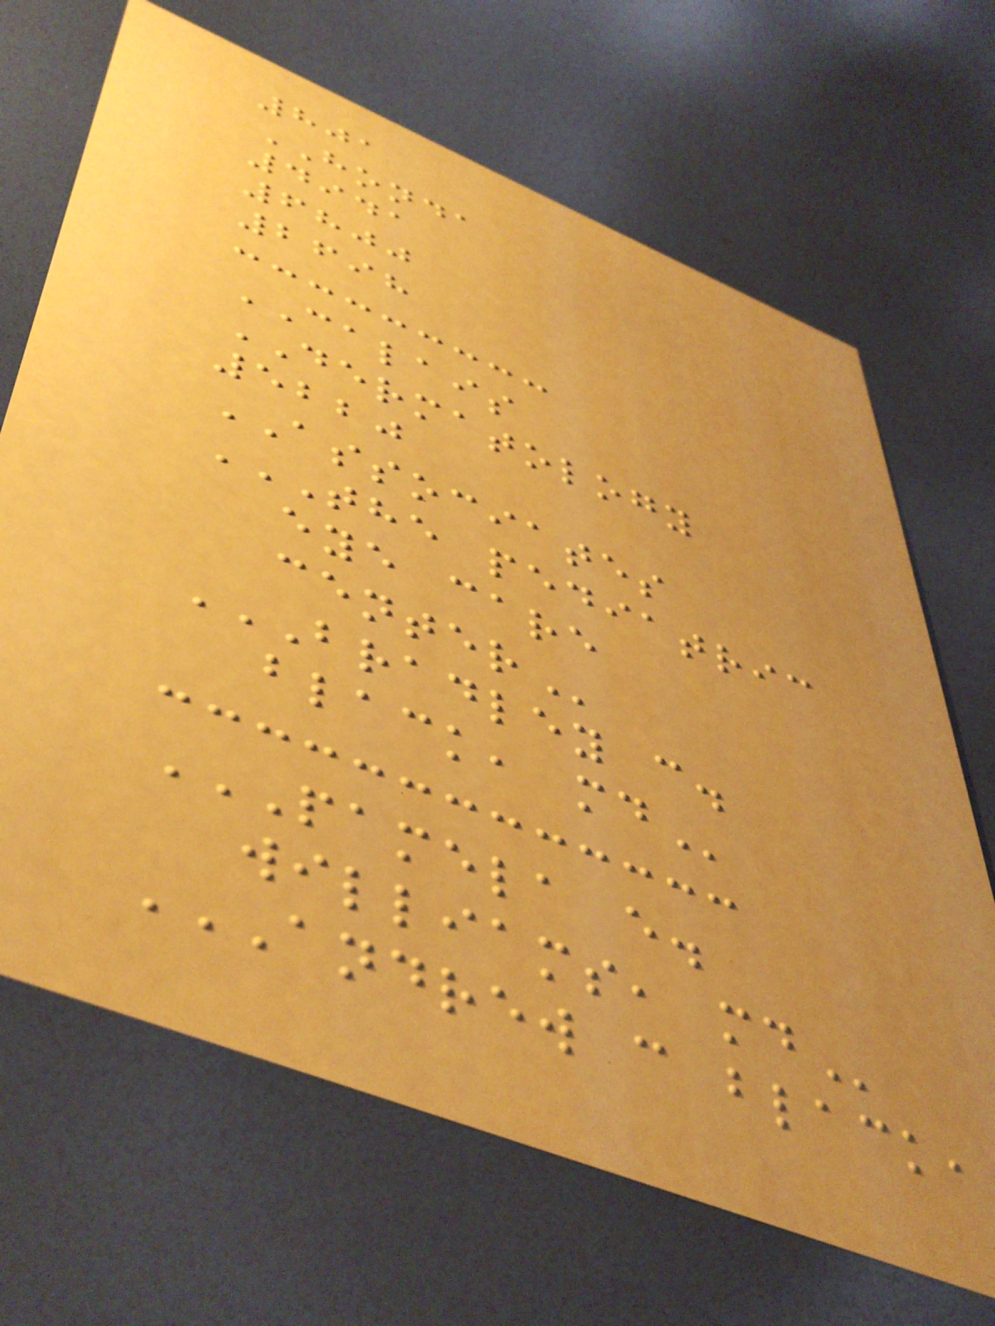801
HONDA
4941
6800
2698
CALAIS
DERMATOLOGY
5220
ASSOCIATES
THE PEDIATRIC
EYE CARE
CENTER
BRADLEY C.
BLACK, MD
PAMELA E.
WILLIAMS, MD
ANDREW C BLACK,
